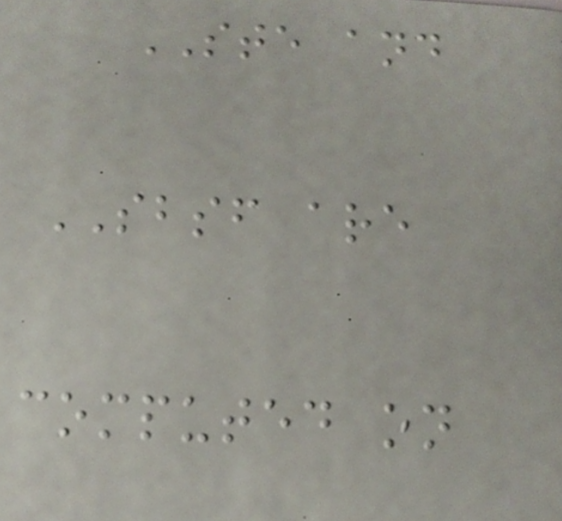STE and
SBSF are
computed on
